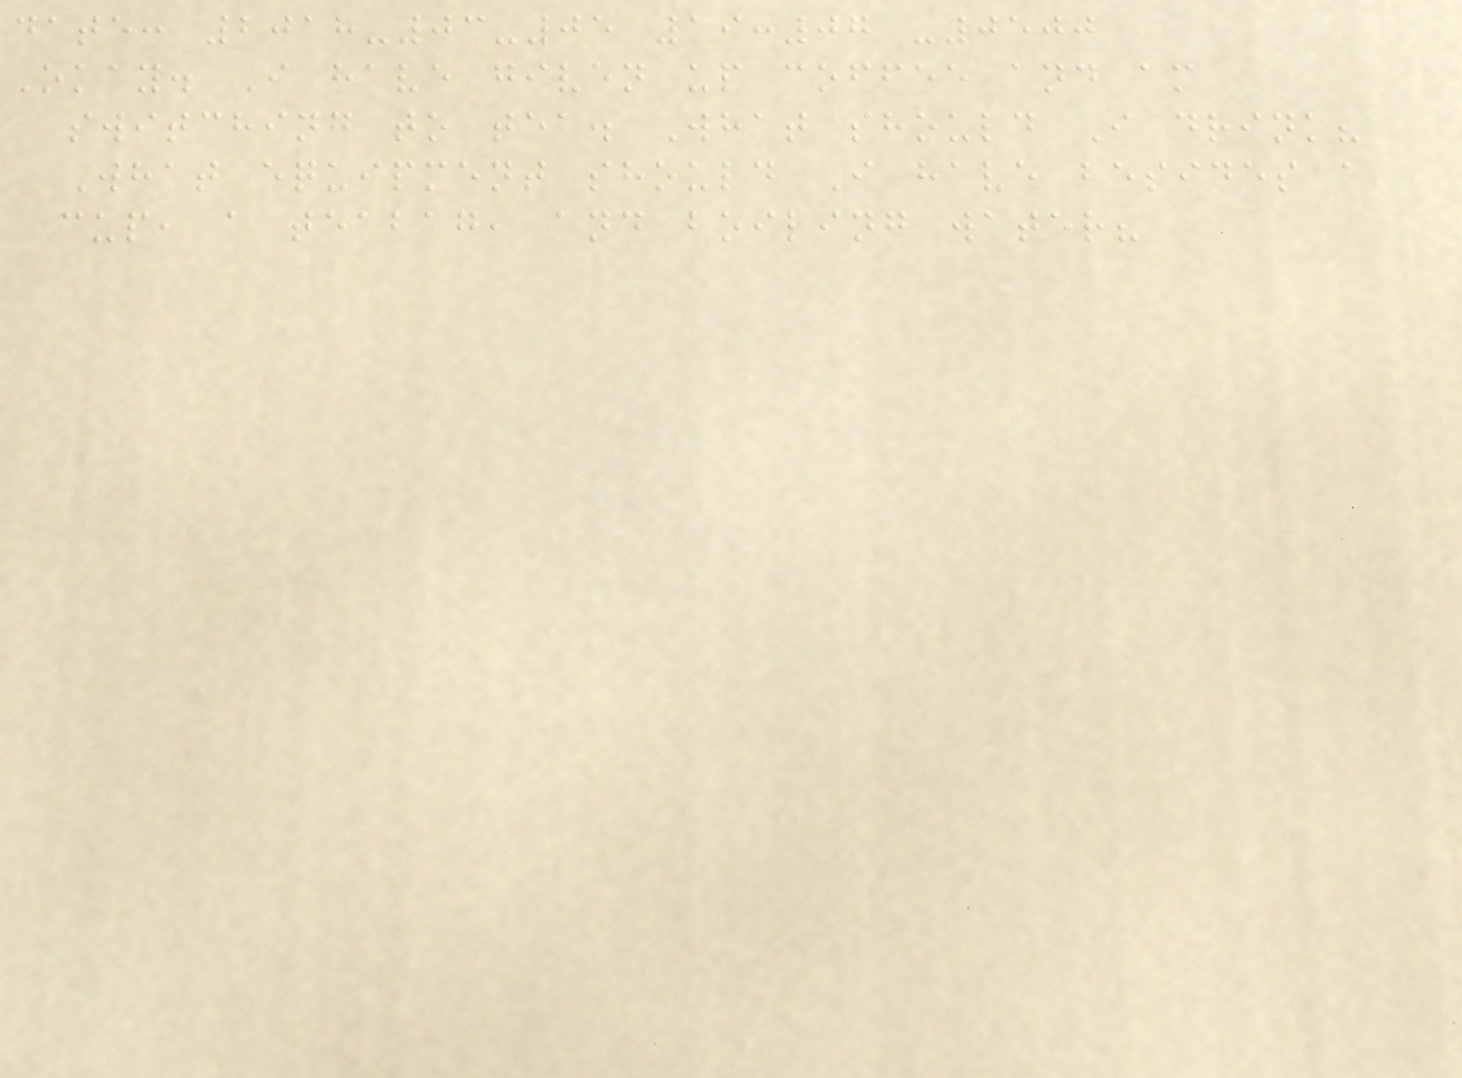date: 2018-03-05 19:07 -0500
Okay. I have given up coffee and am
switching to tea. What should I drink?
What equipment should I have besides a
cup, a teabag, and boiling water?
